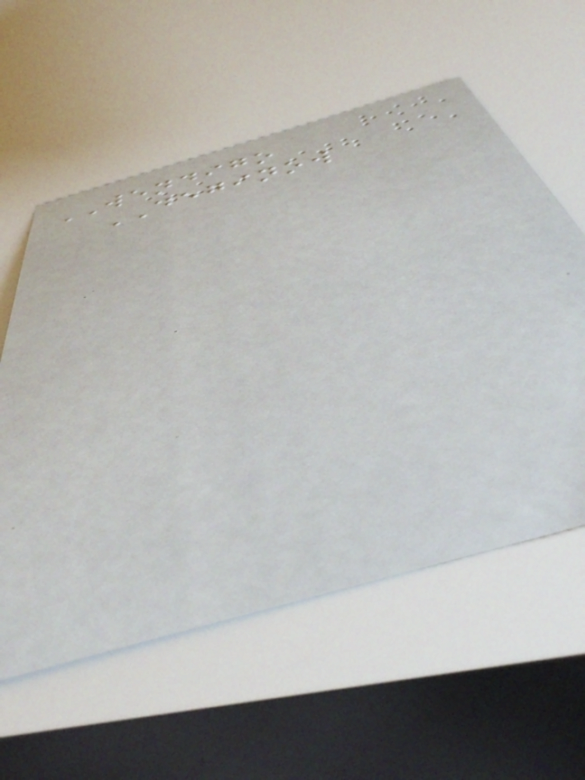WENDIGO
DEGINOW
